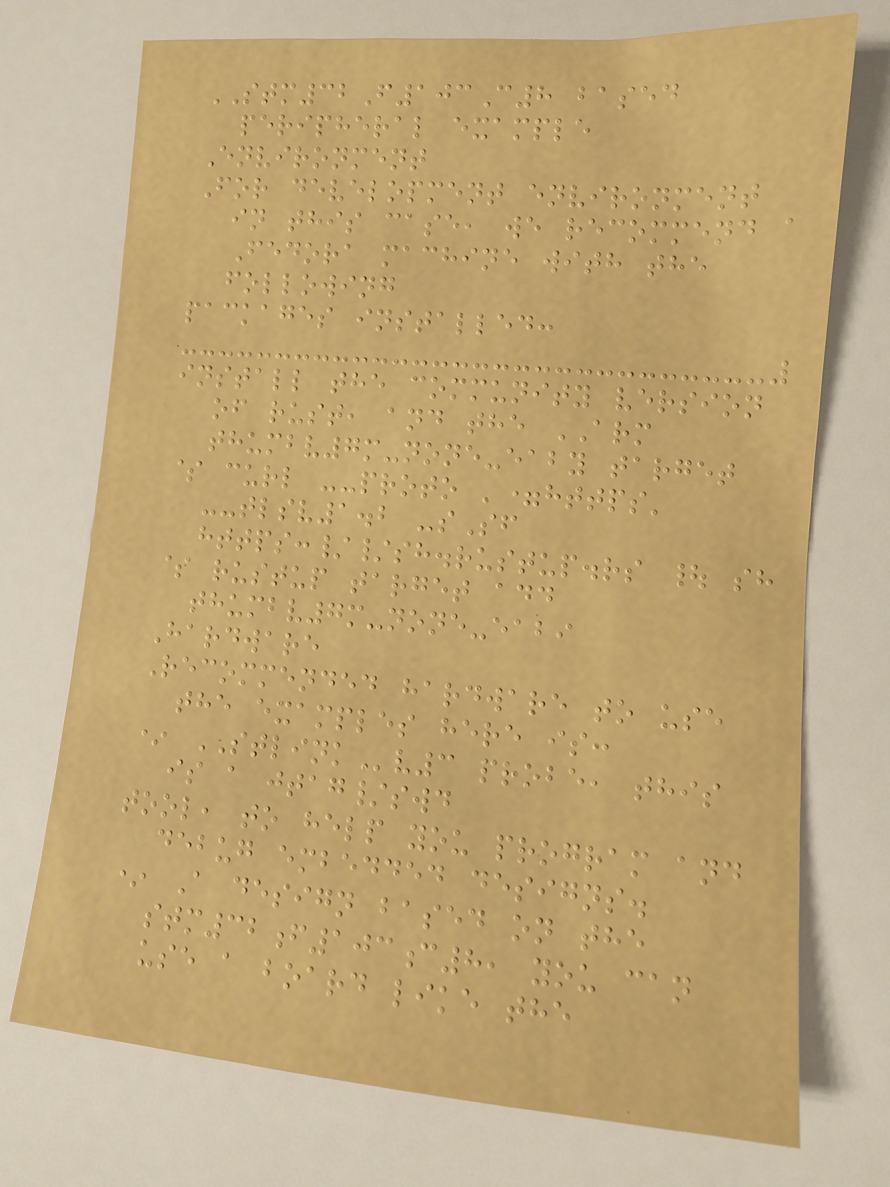STM32F103C8 based
peripheral example
Environment
For development environment
in this case, we recommend a
Fedora machine with the
following
packages installed:
install the community version
of rust, and the ARM
thumbv7m-none-eaby target
$ curl --proto '=https'
--tlsv1.2 -sSf
https://sh.rustup.rs | sh
$ rustup target add
thumbv7m-none-eabi
Hardware
Recommended hardware to use
the examples here is:
* STLINKv3 probe, this
is a jtag/swd
tool, to help you program and
debug embedded designs.
* A design based on the
stm32f103c8, you can
use a board like the
